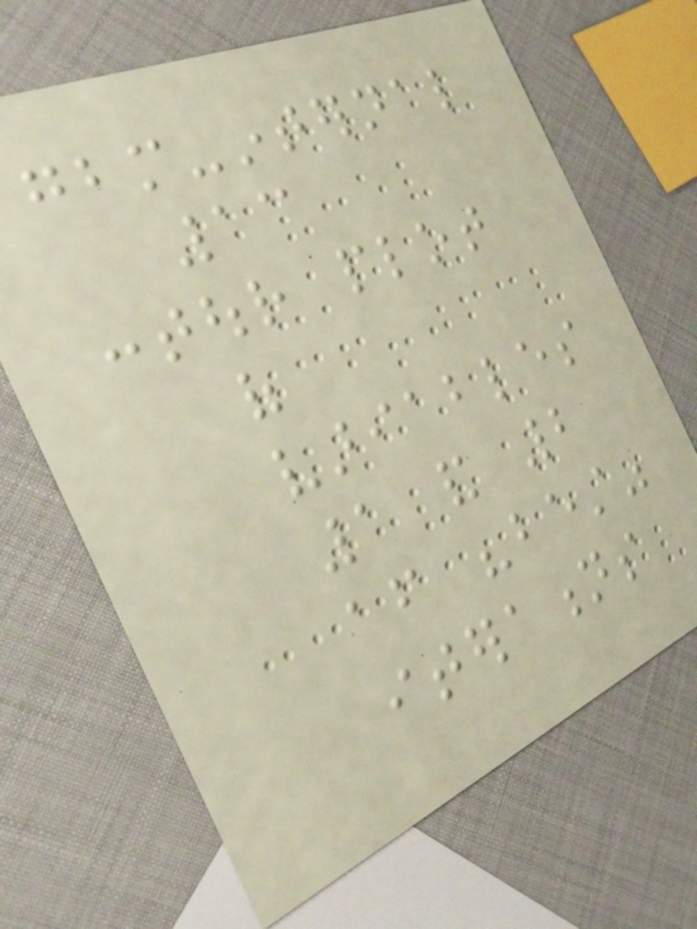gbm-internal
13
contour plot
of
variables
1 and 2
after "best"
iterations
